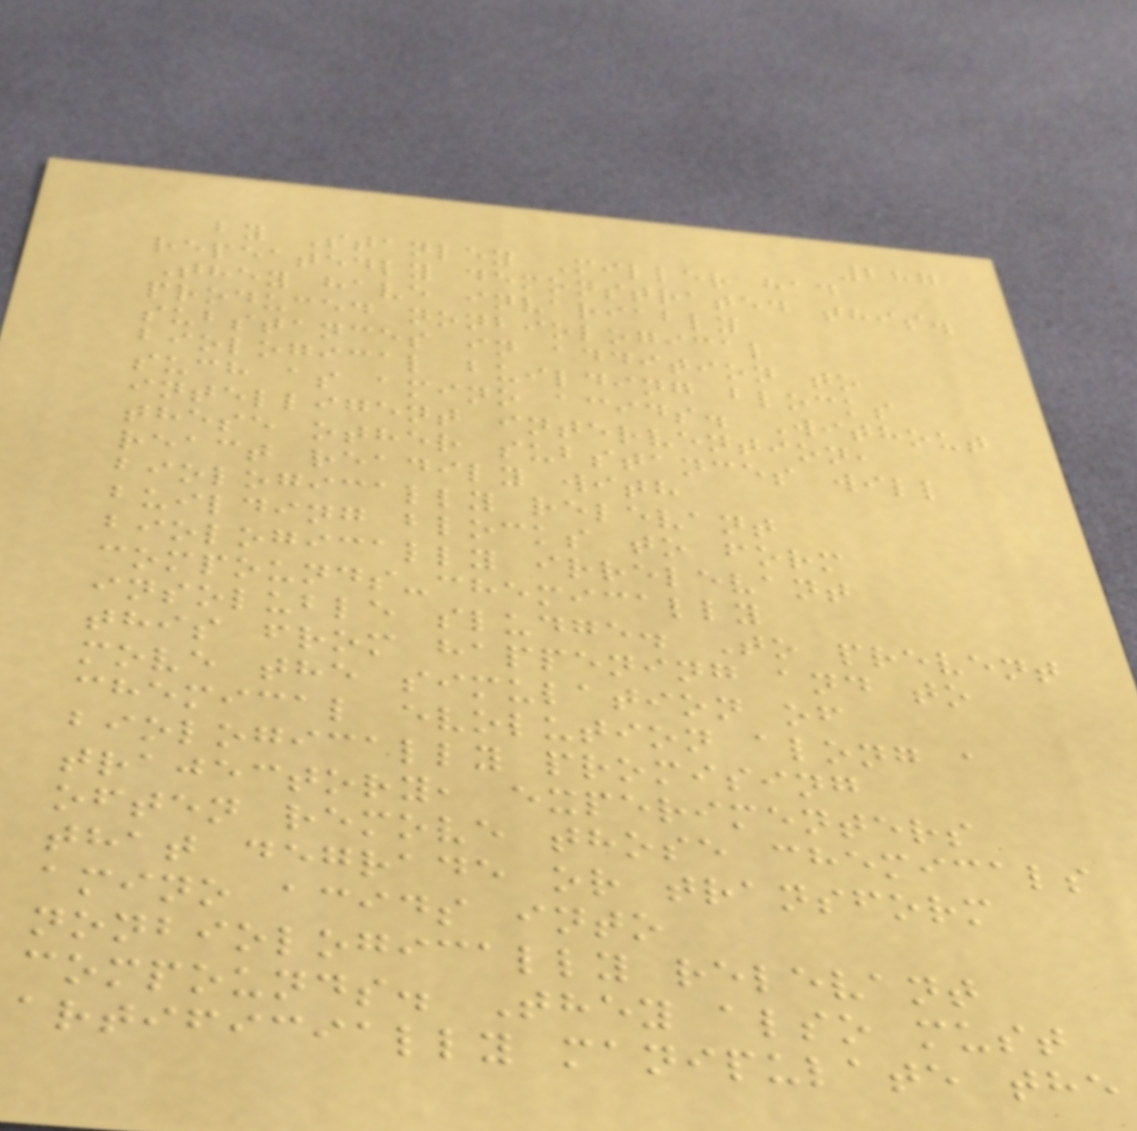287
by Stanley Miller had
repeatedly demonstrated this.
They have invariably
produced nonbiological
substances in addition to
biological building blocks
such as amino acids. Without
intelligent intervention,
these other substances will
react readily with
biologically relevant
building blocks to form
biologically irrelevant
compounds-chemically
insoluble sludge. To prevent
this from happening and to
move the simulation of
chemical evolution along a
biologically promising
trajectory, experimenters
often remove those chemicals
that degrade or transform
amino acids into
nonbiologically relevant
compounds. They also must
artificially manipulate the
